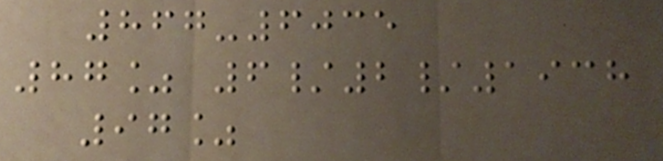867-6035
87% 6/2/1938
97%
